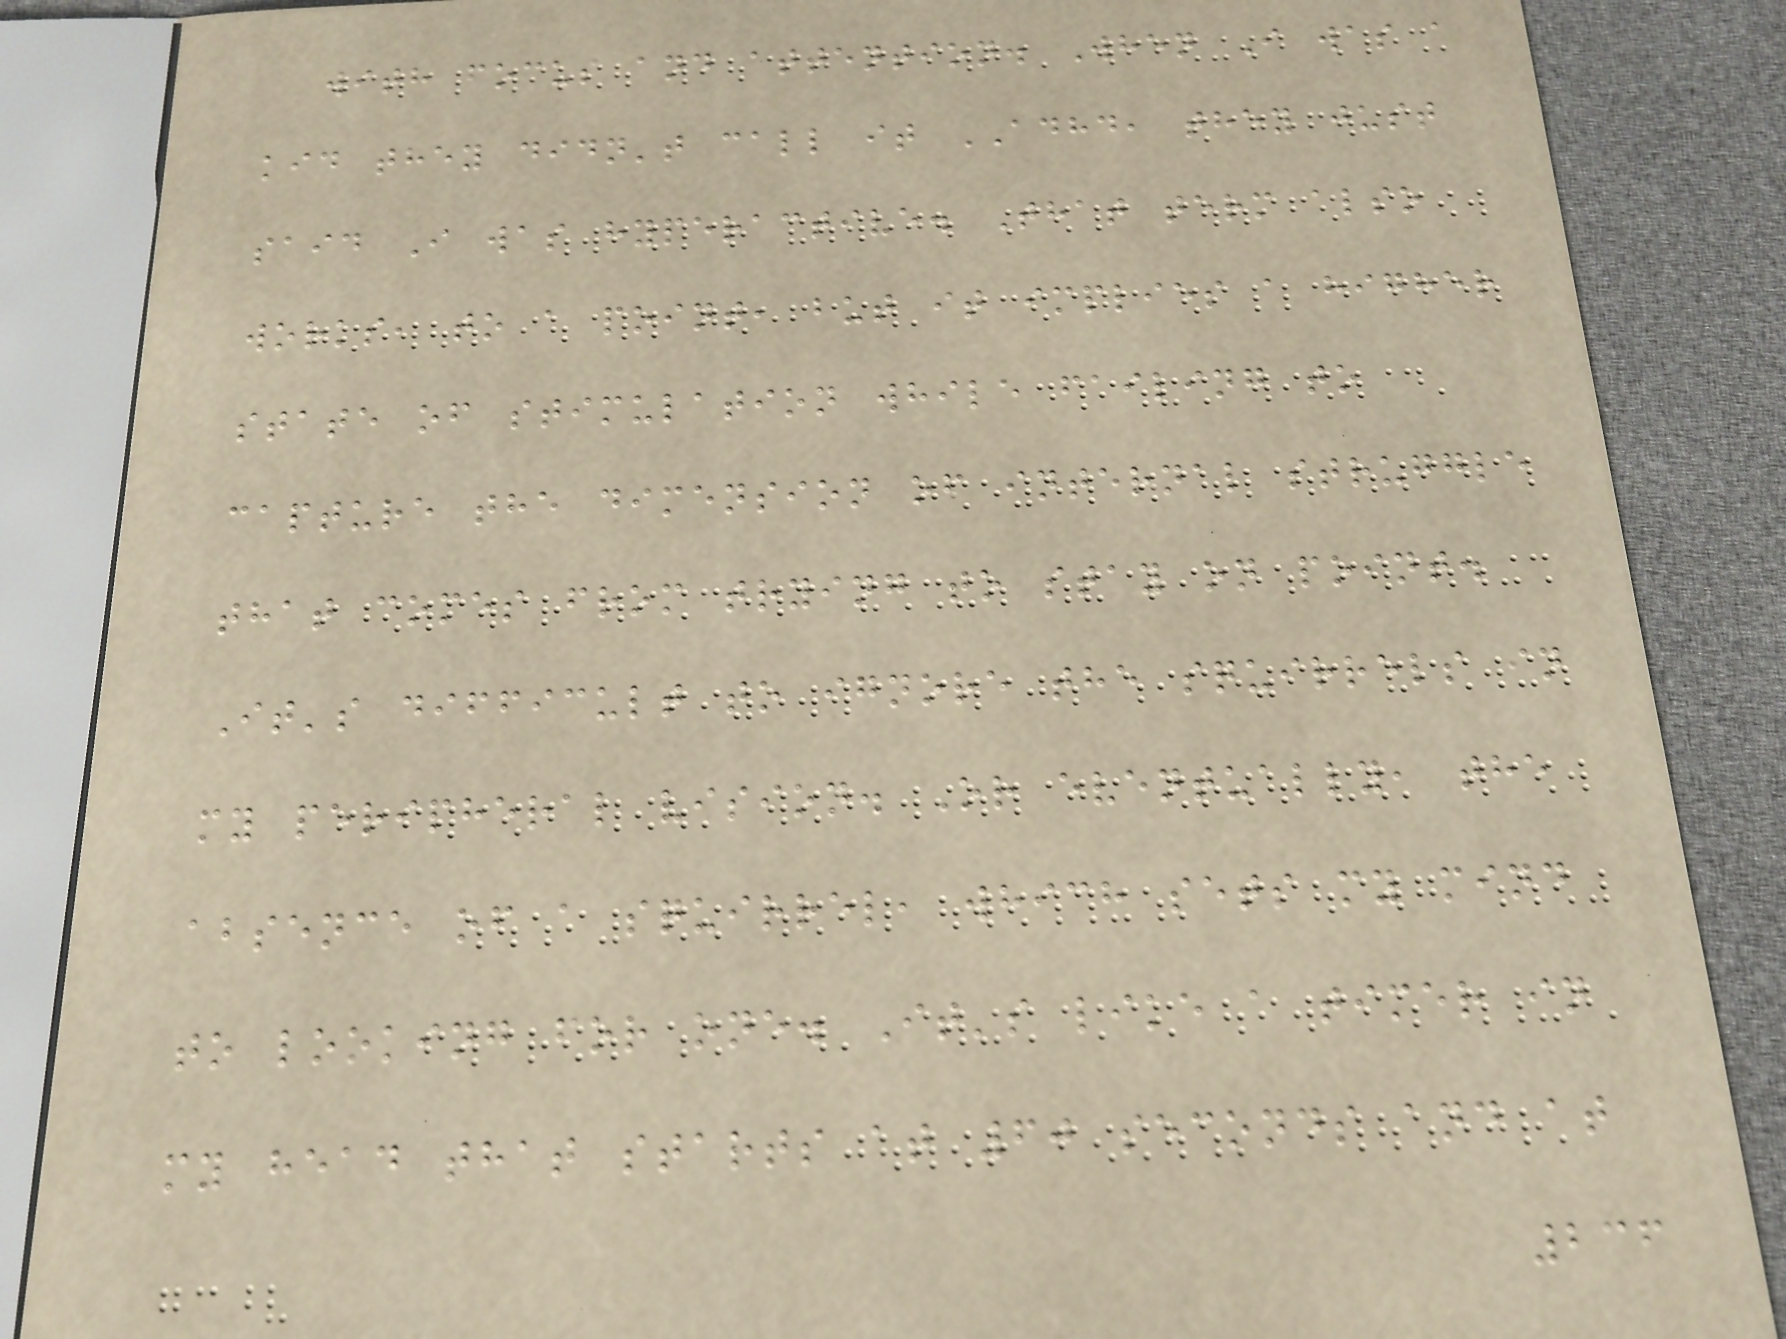with focus and attention. When I was a
kid they didn't call it ADHD, they just
said I was hyperactive. That term also
works, to a point, but it implies a higher
state of stimulation while failing to
capture the dimension of internal struggle
that comes from trying to stay on point.
It's difficult to ignore the squirrels in
my peripheral vision. Or eventually, the
absence of a squirrel, which sets my mind
to looking for one. It's like a timer in
my head that starts at 60 seconds and at
236
